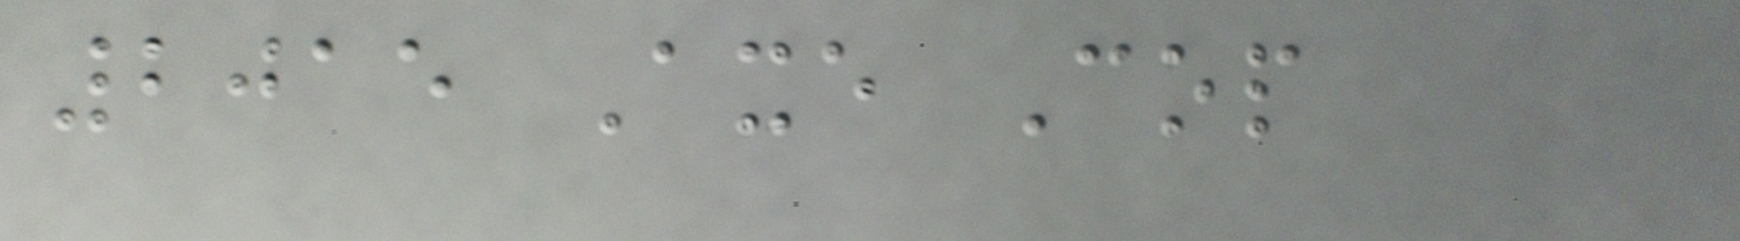2015 Axe Cop
